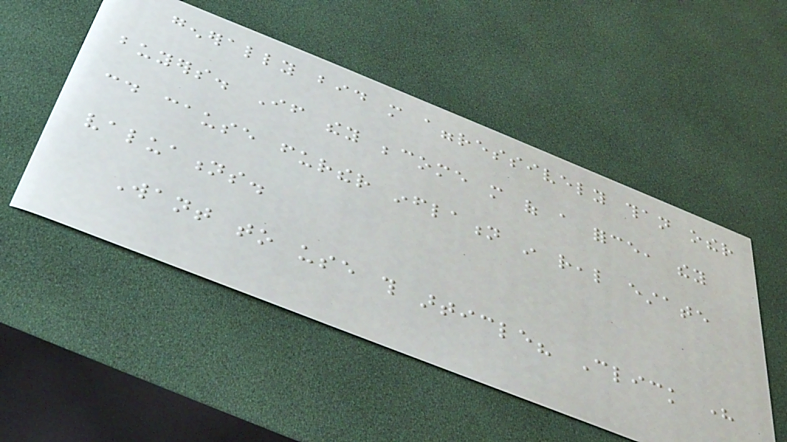generally bid more aggressively than other
buyers. If they become more of a force, they
could cause further inflation in real estate
valuations.
Want to use this article? Click here
